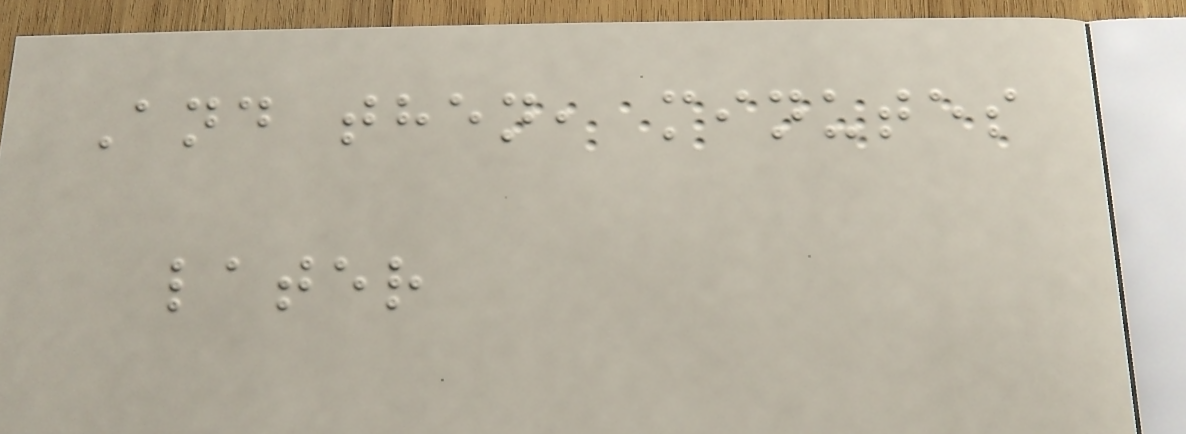And then, minutes
later
